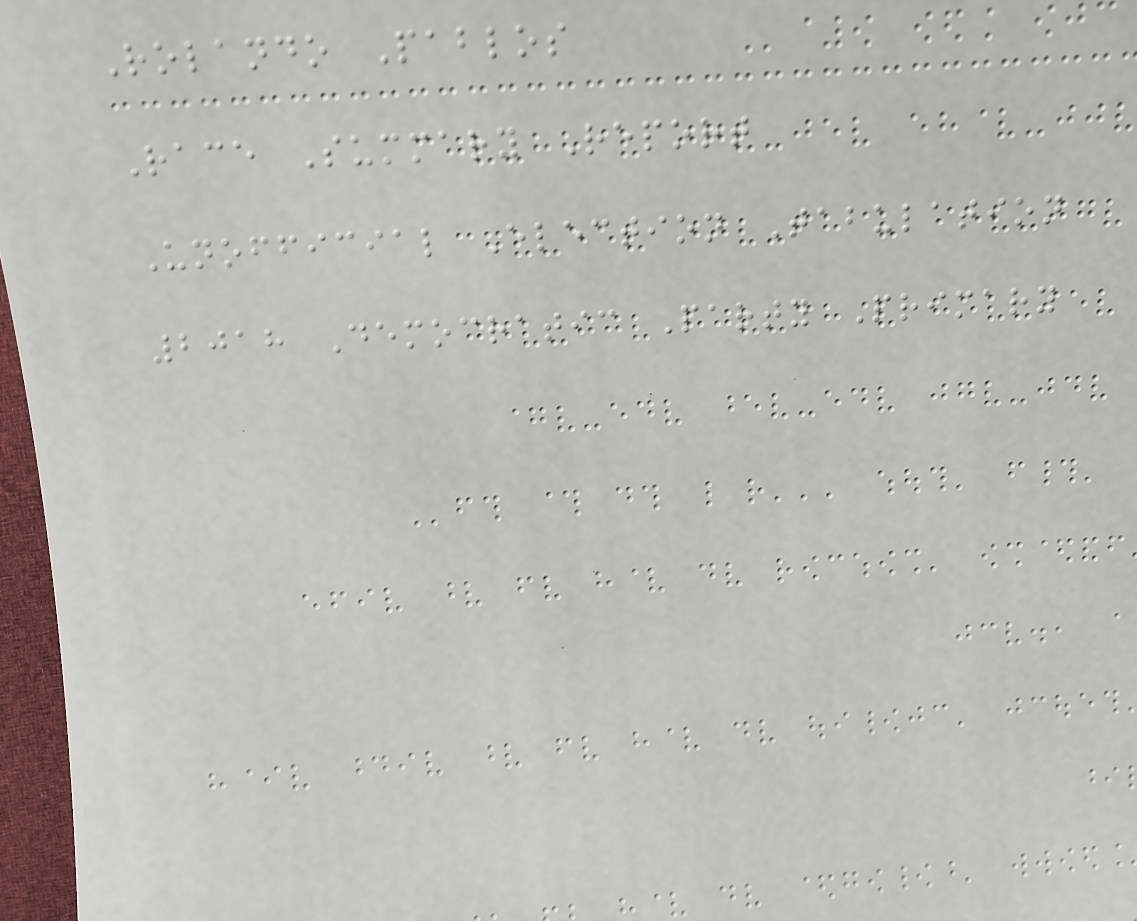Rolando Pablos
Race Summary Report
Unofficial Election Tabulation
2018 Democratic Party Primary
